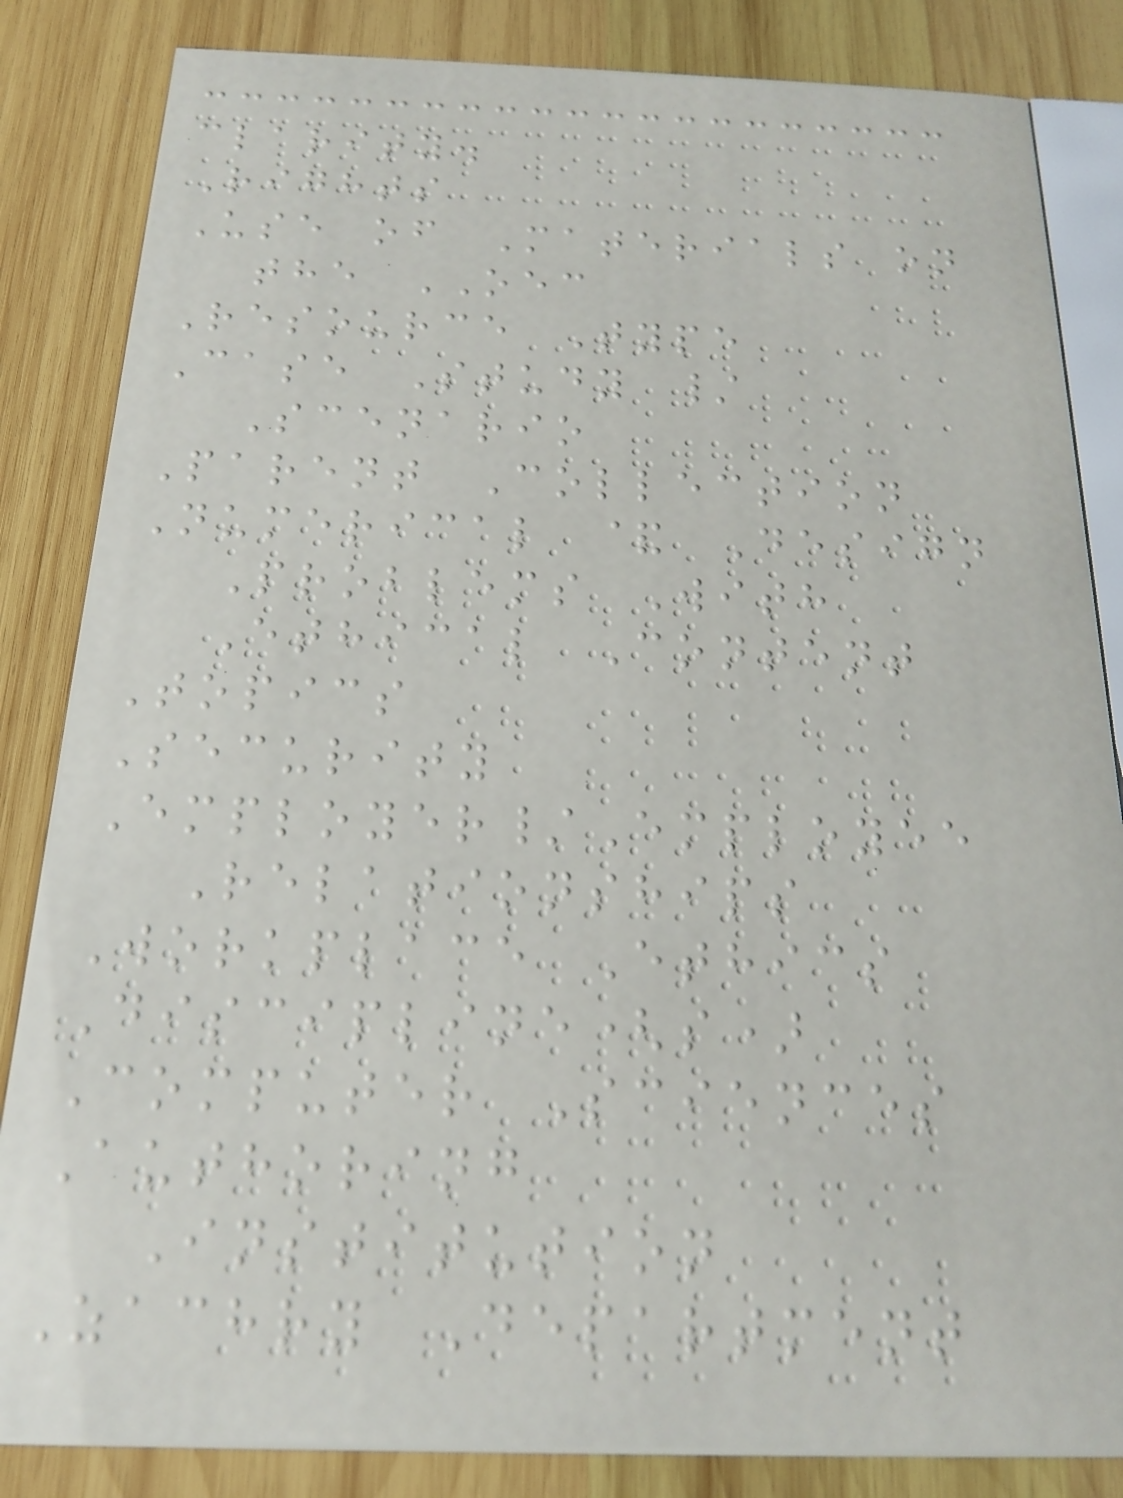clarity.
Rights
Use of Materials on
the OEC
Resource Type
Case Study /
Scenario
Parent Collection
Numerical & Design
Problems With
Ethical Content
Topics
Security
Employer/Employee
Relationships
Workplace Ethics
Discipline(s)
Computer Sciences
Authoring
Institution
Zachry Department
